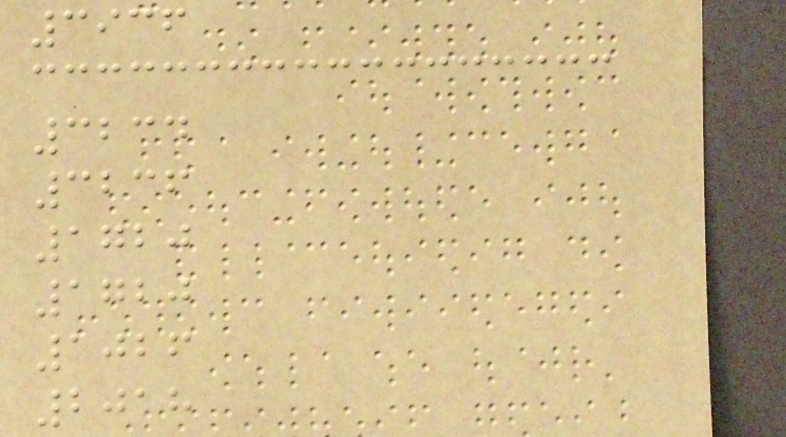3936
3234
3236
1720
1720
1026
2018
